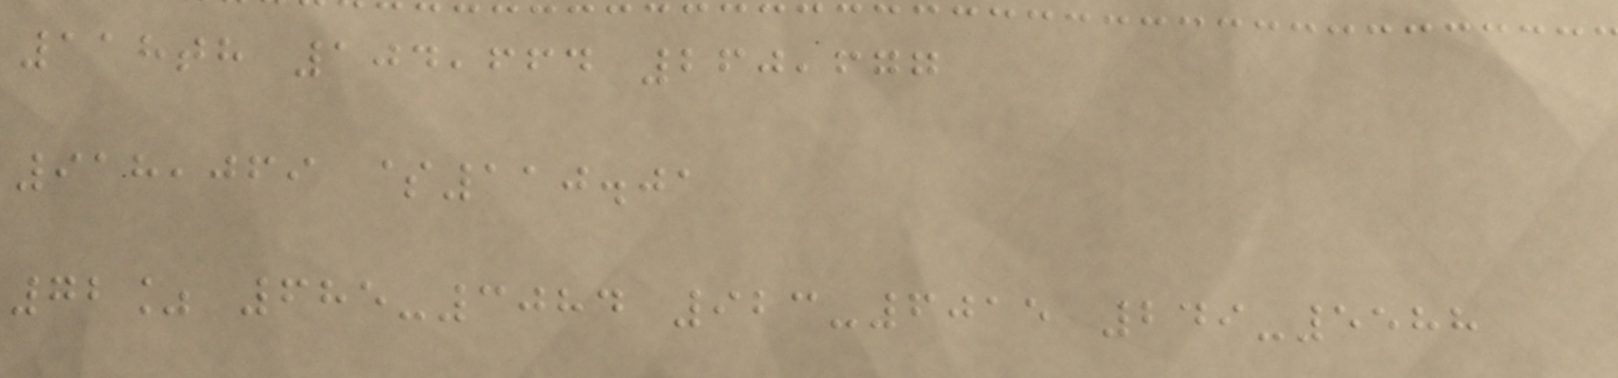118th 104,664 260,677
918,069 $110.01
72% 685-3084 923-6015 249-5588
